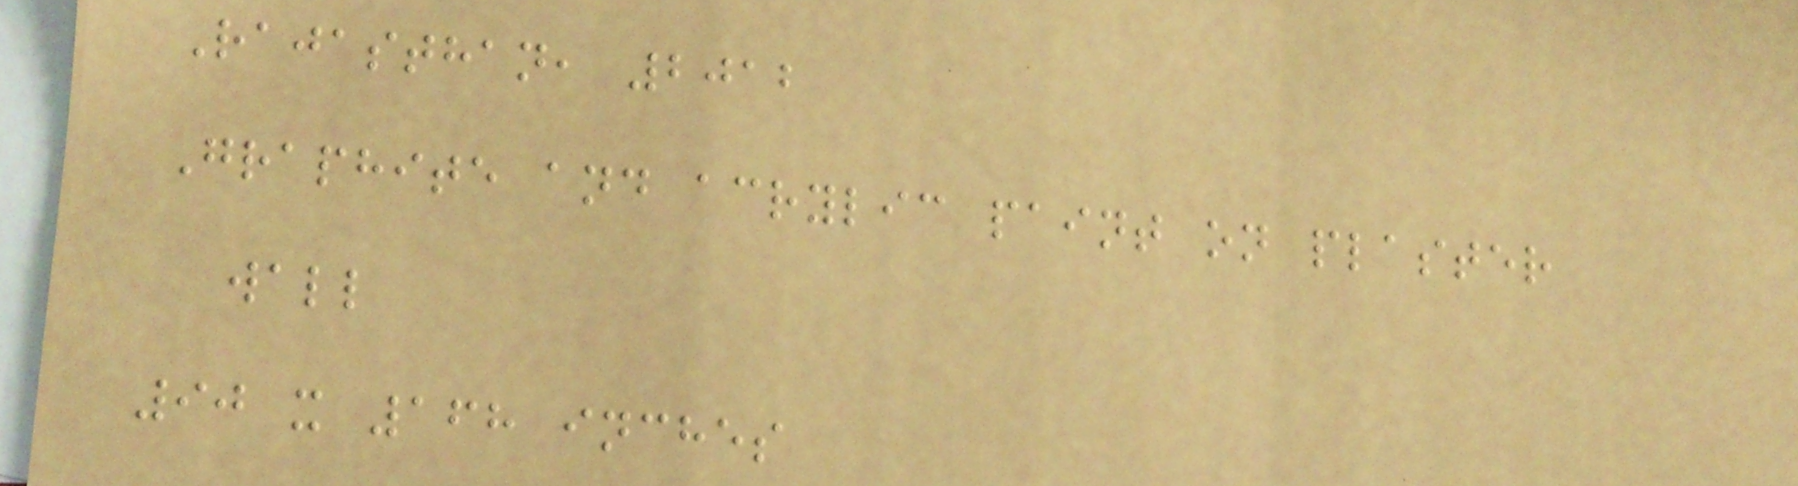Rajasthan, 2012
Graphite and acrylic paint on plaster
wall
90 x 168 inches
